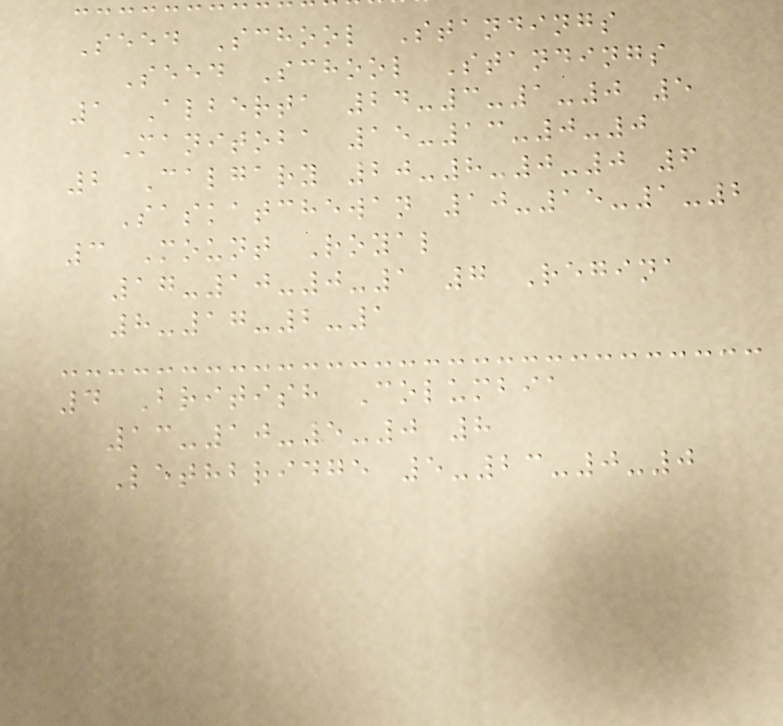Seed School Standings
Seed School Standings
1 Alberta 24-3-1-0 5
Manitoba 15-13-0-0
2 Calgary 20-8-0-0 6
Saskatchewan 10-15-1-2
3 Mount Royal
17-10-0-1 7 Regina
8-17-2-1
4 British Columbia
13-10-5-0 8
Lethbridge 5-23-0-0
